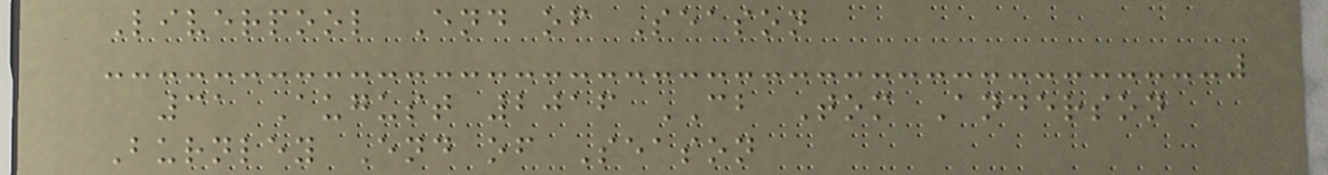Liverpool End of Season
31 August 2016 CB Tom Anderson
Burnley End of Season
